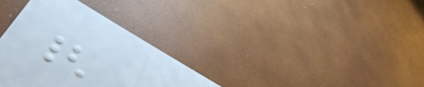{
